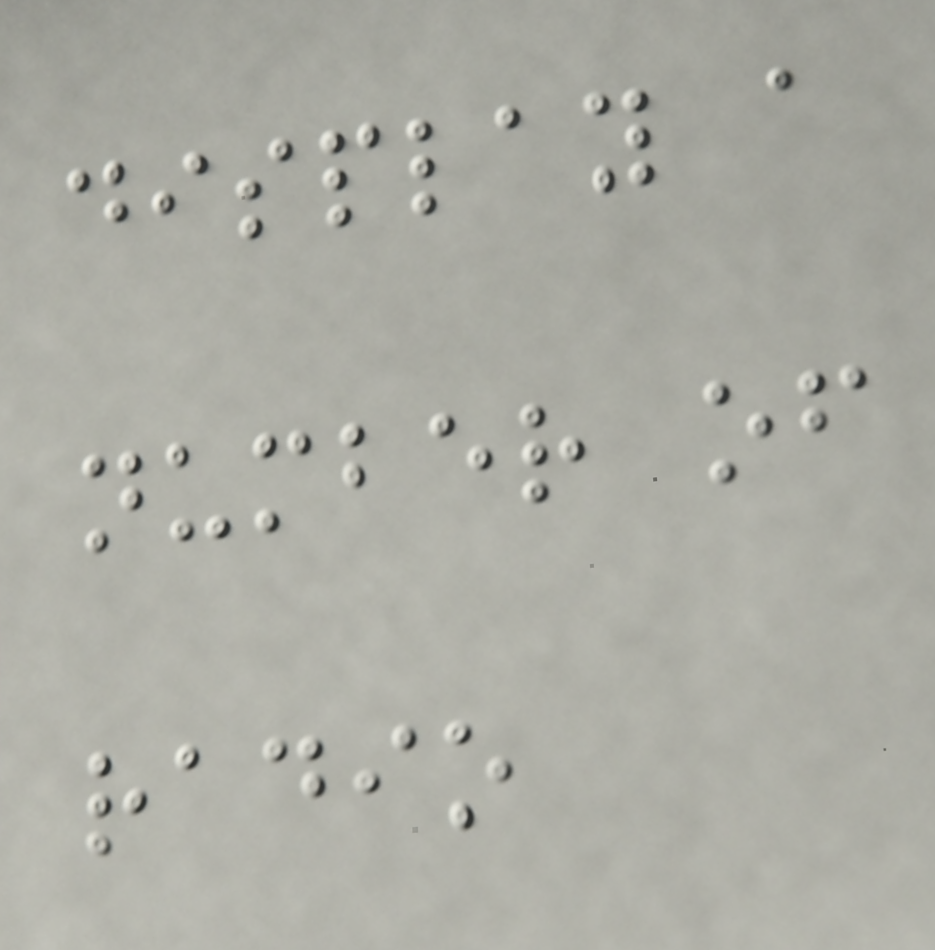display a
number of
radio
